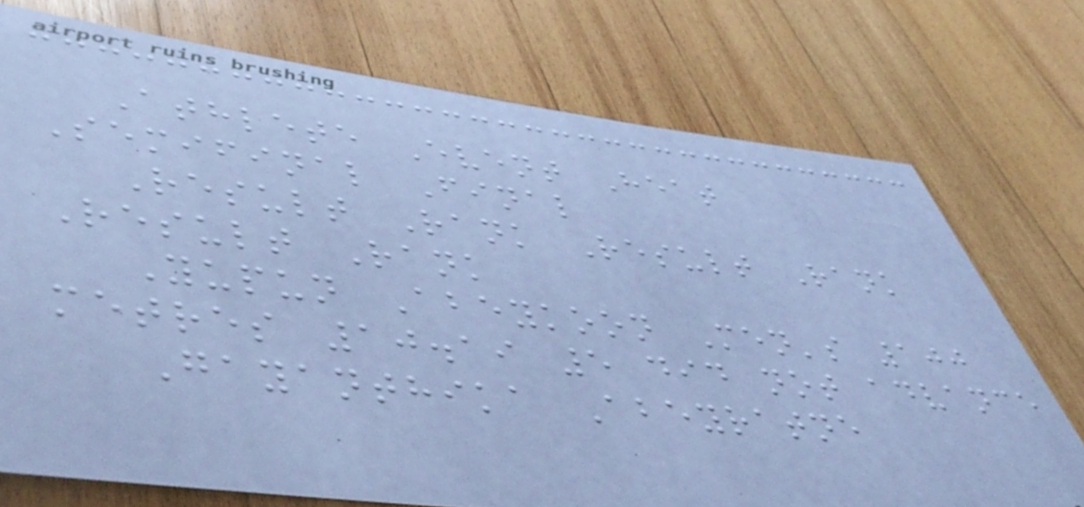Athlete Event Heat
Semifinal Final
Result Rank Result Rank
Result Rank
Yupun Abeykoon Men's 100
metres 10.19 5 did not advance
Gayanthika Abeyratne
